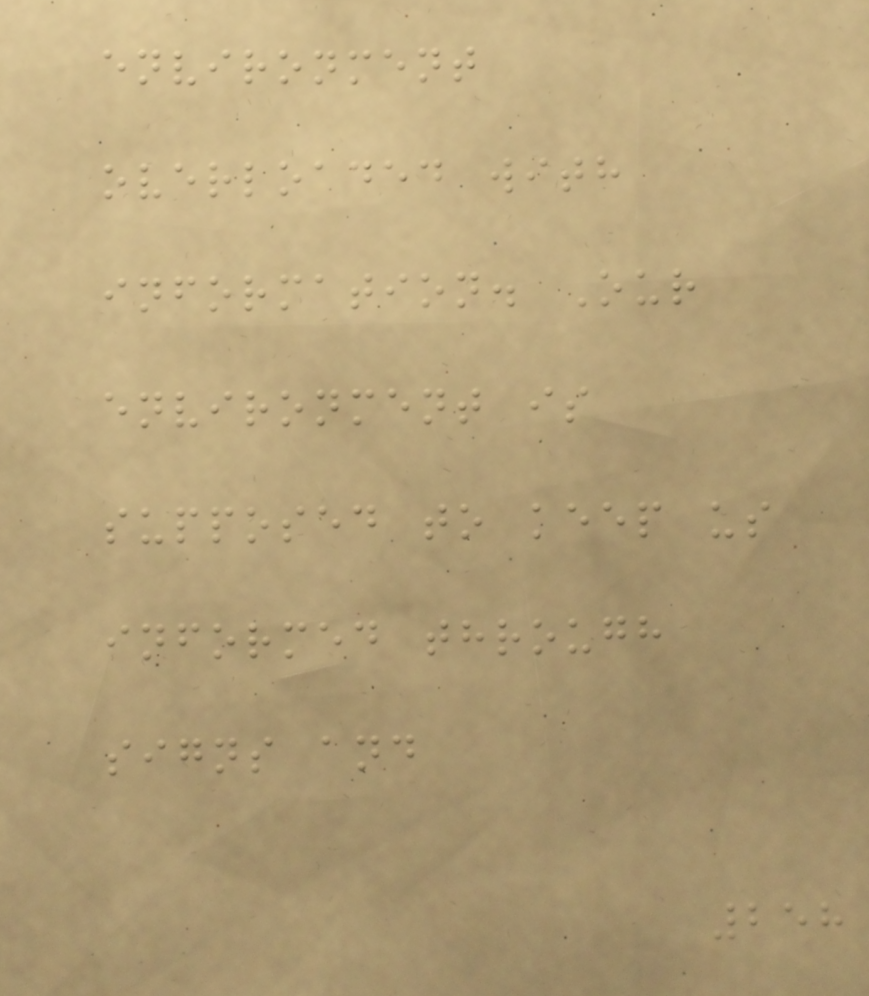environment
overloaded with
information. Our
environment is
supposed to keep us
informed through
signs and
258
